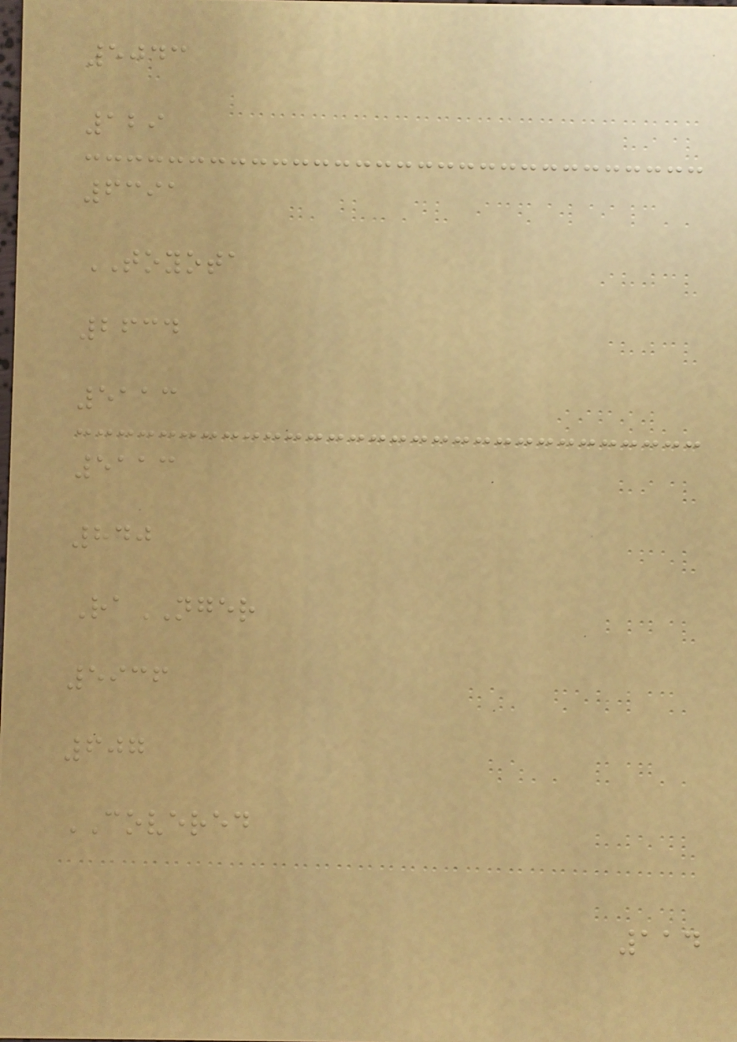5043
129
6391
TOYOTA
2634
5113
5113
840
RaNGER
5936
607
COVERED
114
